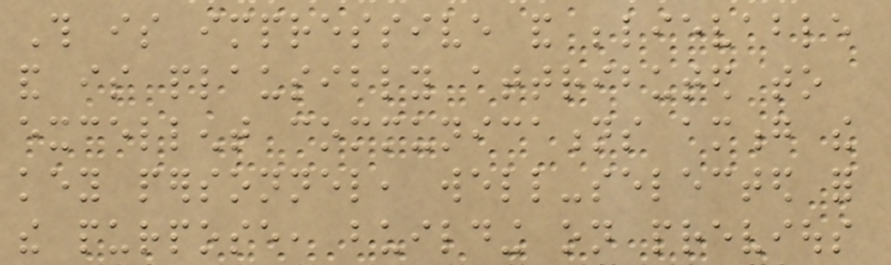This is impressive and believable
and is plausibly attributed to
excellent communications among the
key personnel, well-selected for
the purpose, building on previous
